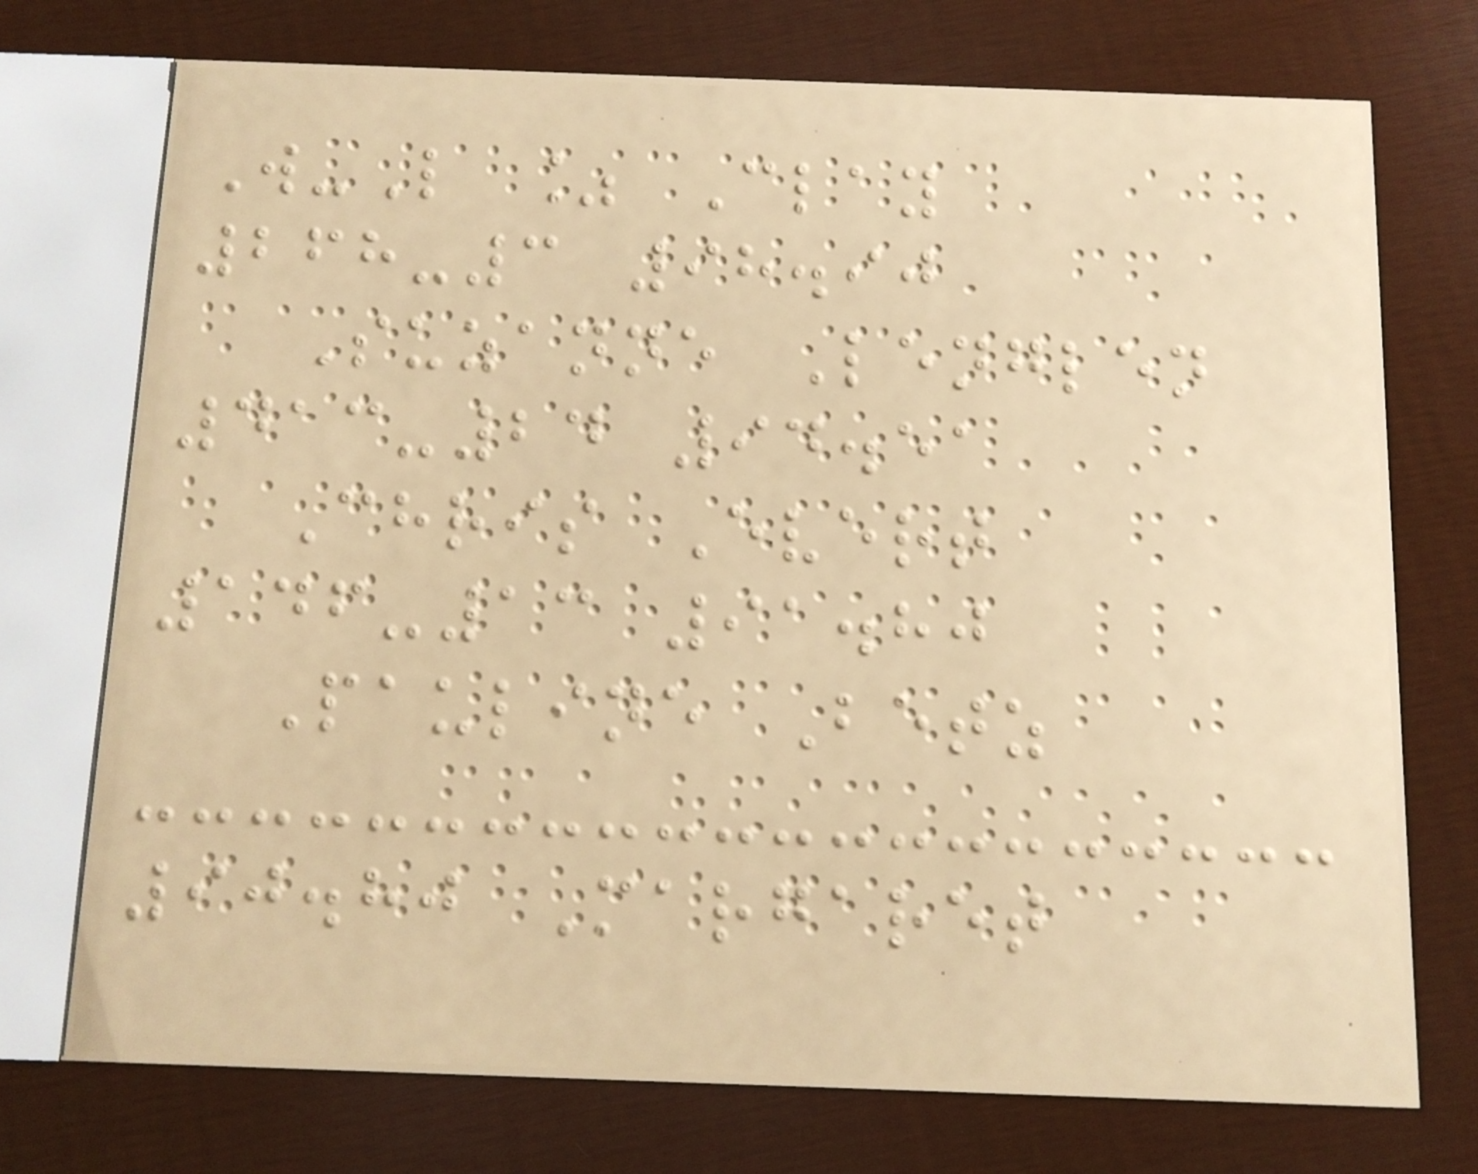W-L % Clay
268-3 98.90
Suzanne Lenglen
413-24 94.51
Chris Evert
146-13 91.80
Pauline Betz
90.80 Margaret
